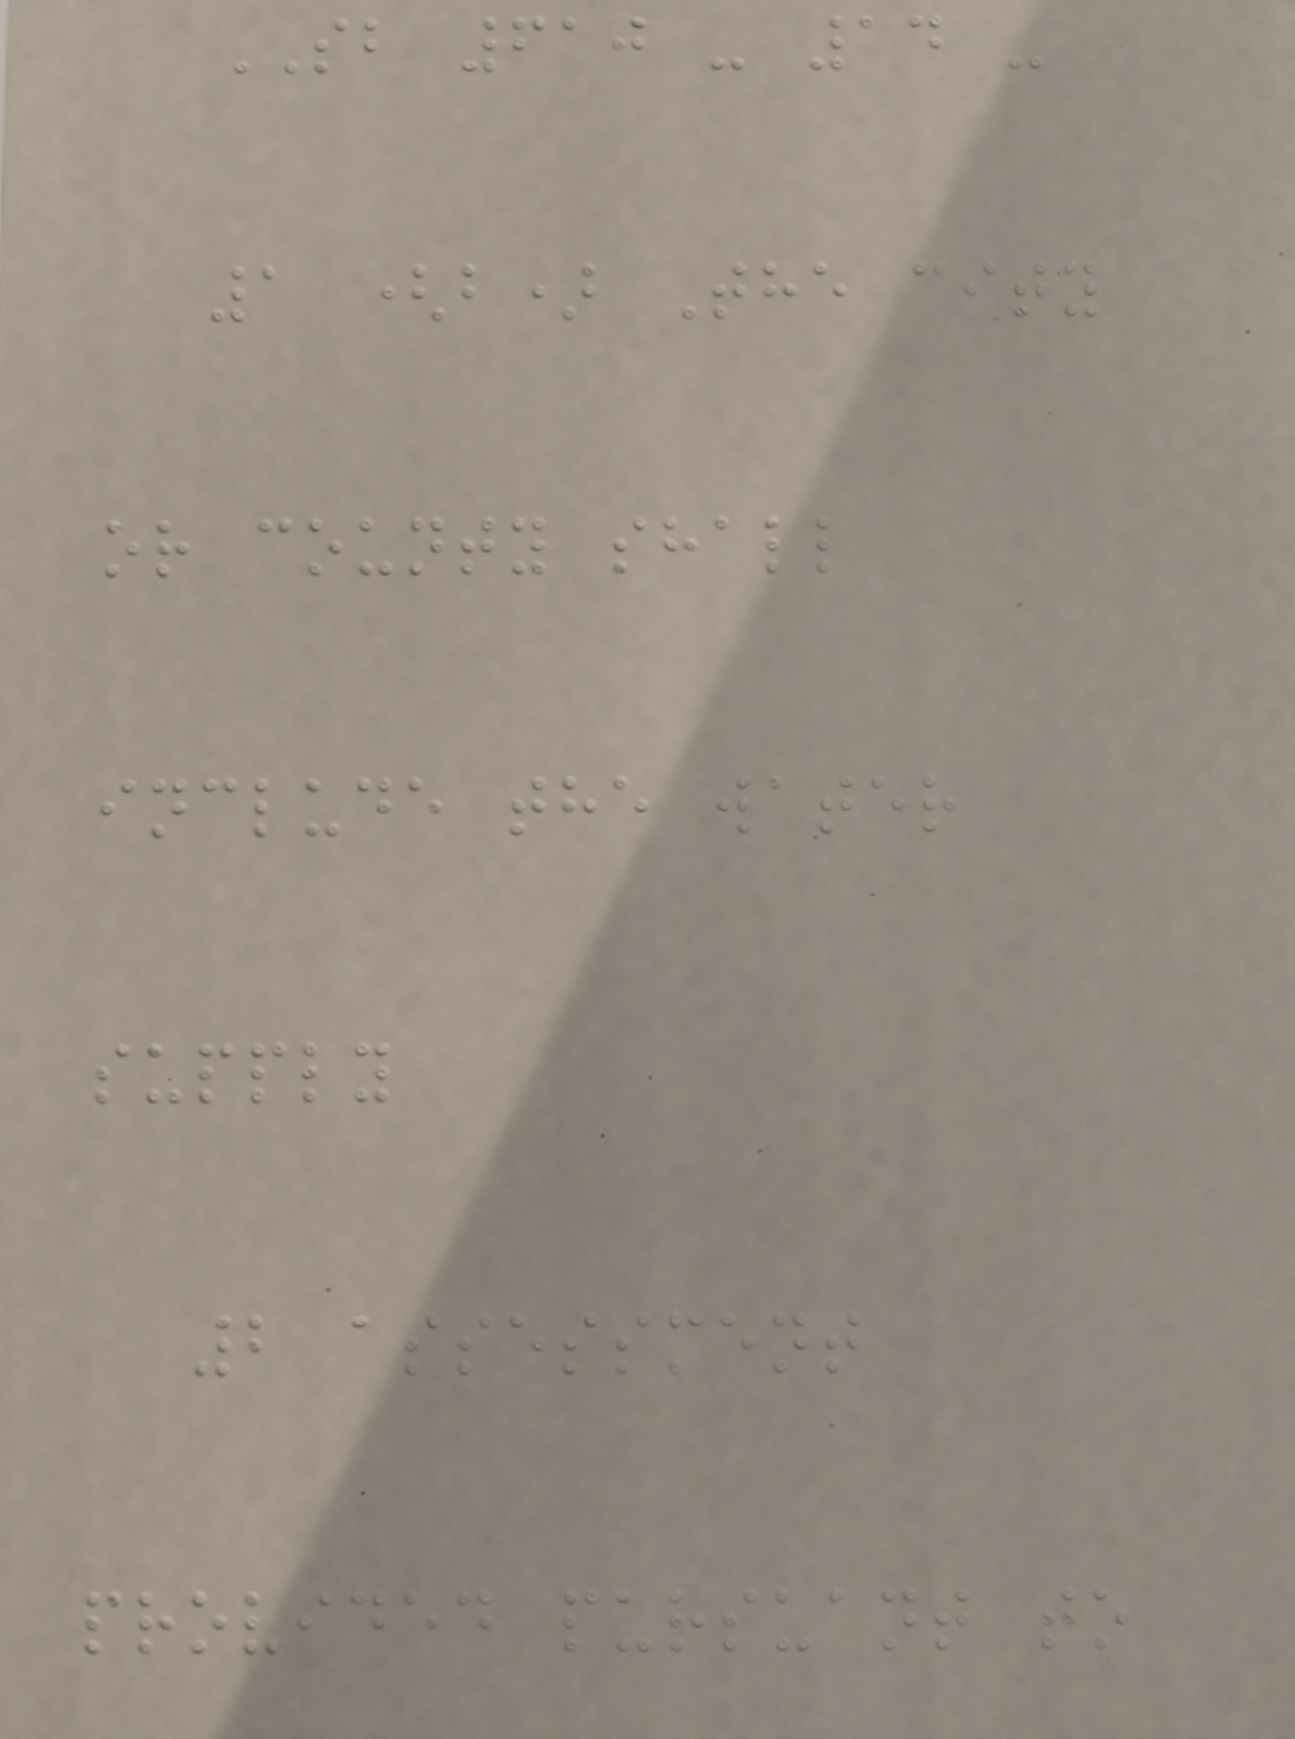SB 610 - 14 -
1 (b) The city
or county shall
include the water
supply
2 assessment
provided pursuant to
